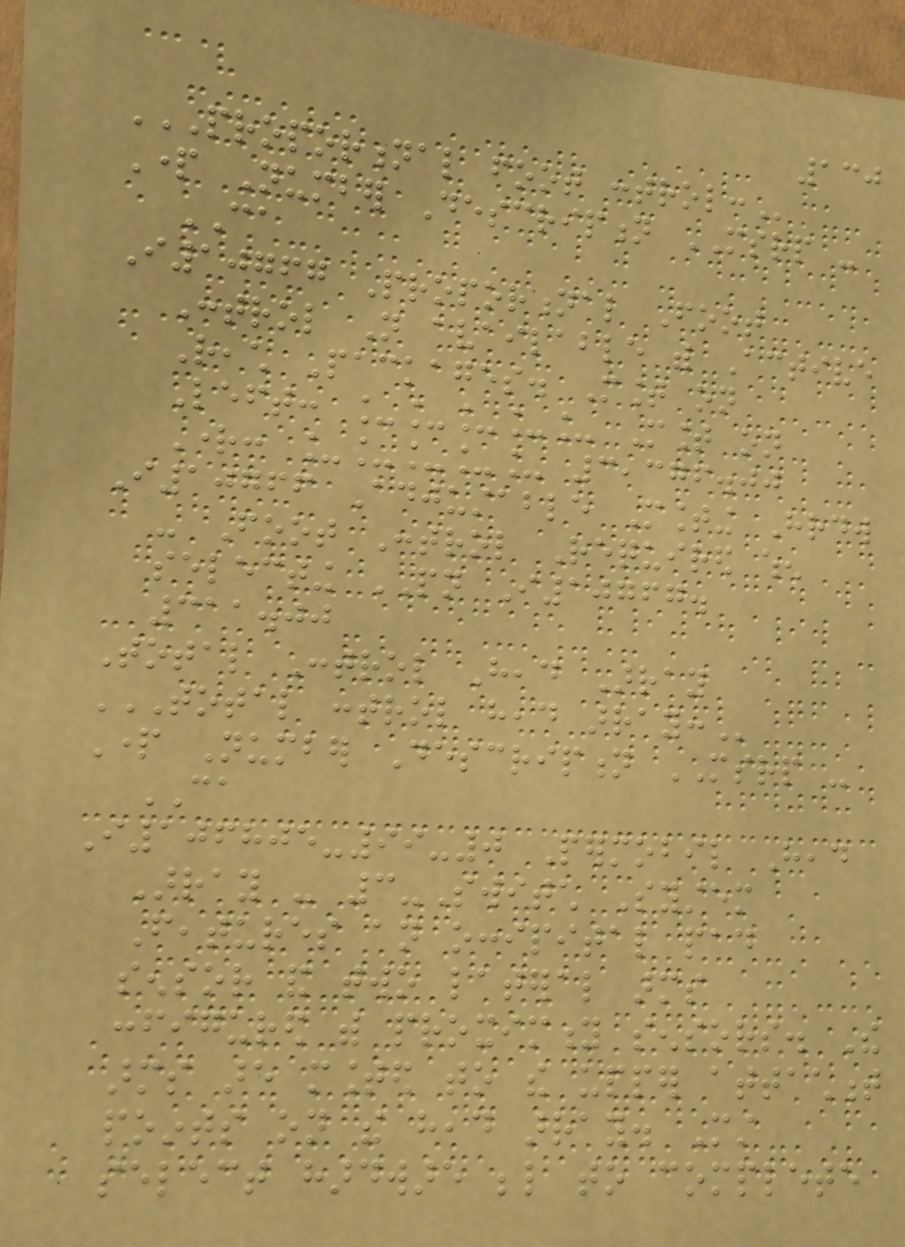130
PROPORTIONAL FOOT CONTROL:
Part Number Description MSRP -
CA
I10767 Proportional Foot
Control Not available with Active
Reach Packages. Mount on
Left: _____ Mount on
Right: _____ 3,376.00
I10766 Adjustable Mounting Hrdw
- Foot Control Required when
selecting PN I10767.
311.00
Total Control Head Array
TOTAL CONTROL HEAD ARRAY:
Part Number Description MSRP -
CA
I106805-99-0 Permobil Head
Array - 3-Switch System
Features an occipital pad
sensor and two lateral arms
configured with proximity sensors. The
arms are mounted to the upper attachment
points on the head array. Must
select hardware below to complete
